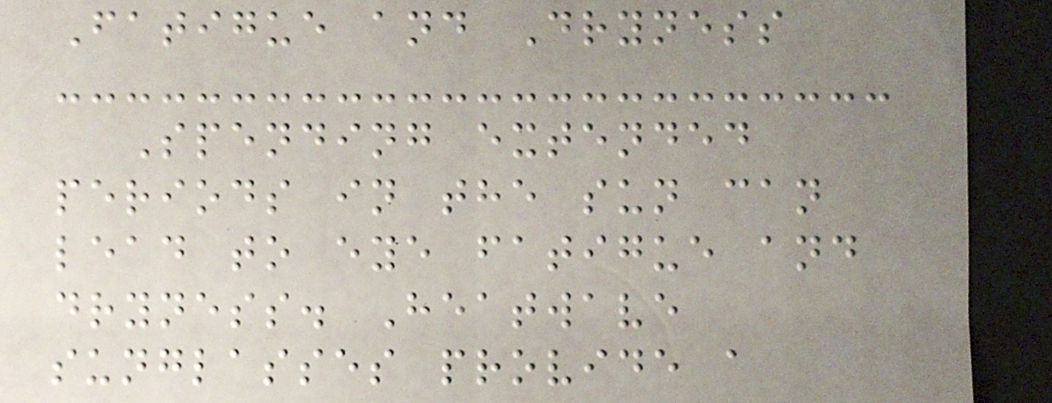Fatigue and Dryness
Spending extended
periods in the sun can
lead to eye fatigue and
dryness. Heatwave
sunglasses provide a
